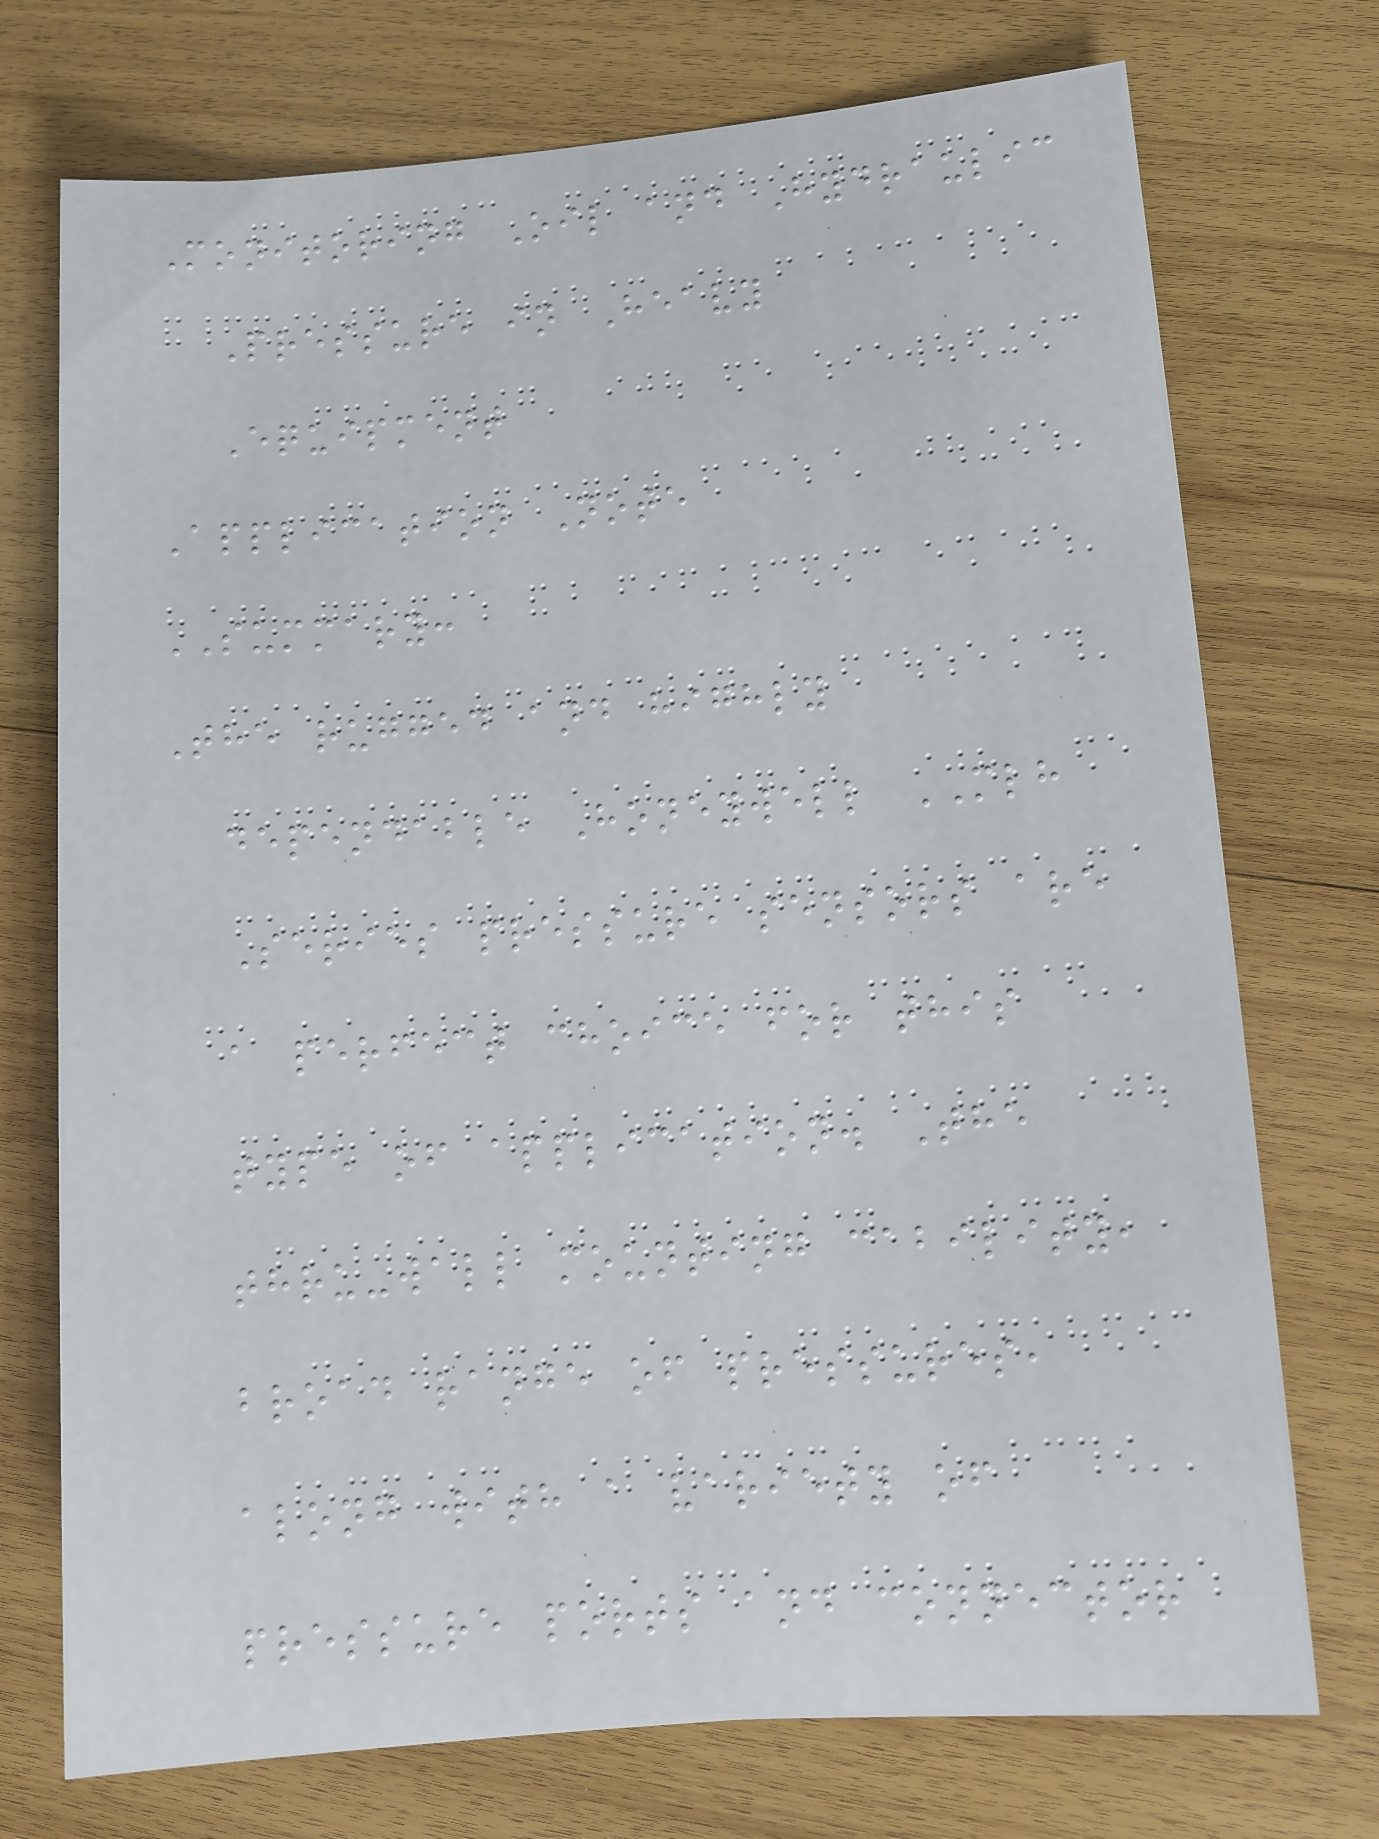Monitoring Oil and Hydraulic
Pressure in Heavy
Equipment
Application Note
SUMMARY:
The rugged and highly
dependable Honeywell MLH
Series pressure sensors are
a perfect choice for this
type of application. The
thru-wall mounting cability,
broad range of pressures,
along with a variety of
pressure ports and connector
